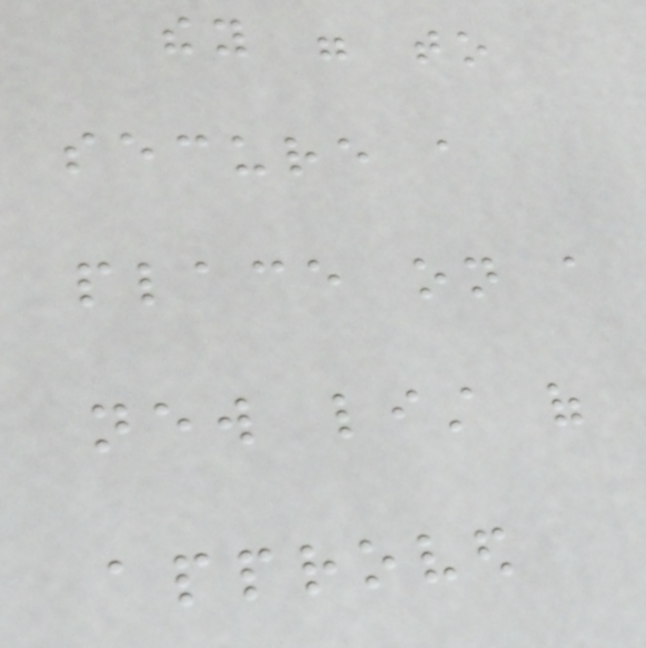they were to
secure a
place on a
new list of
approved
